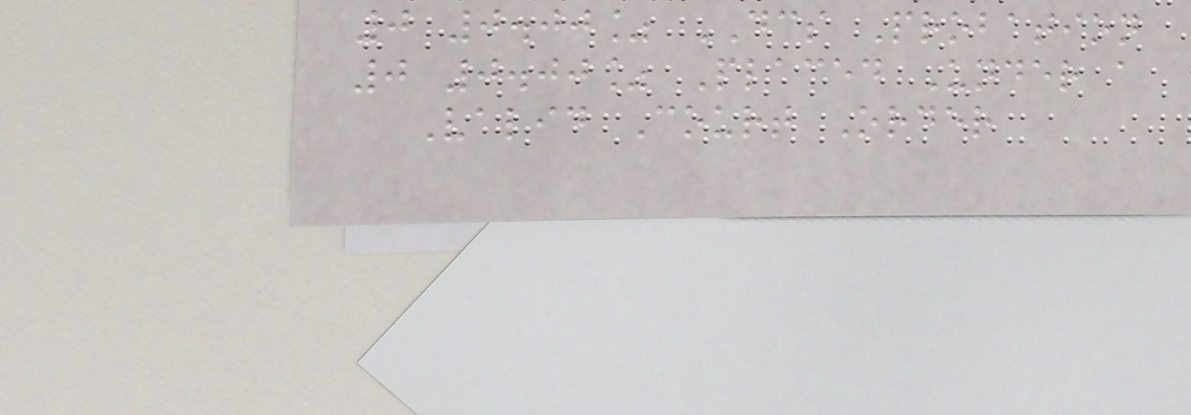0 0.00% DCS Probation
0 0.00% Placed Under a
Valid Court Order
